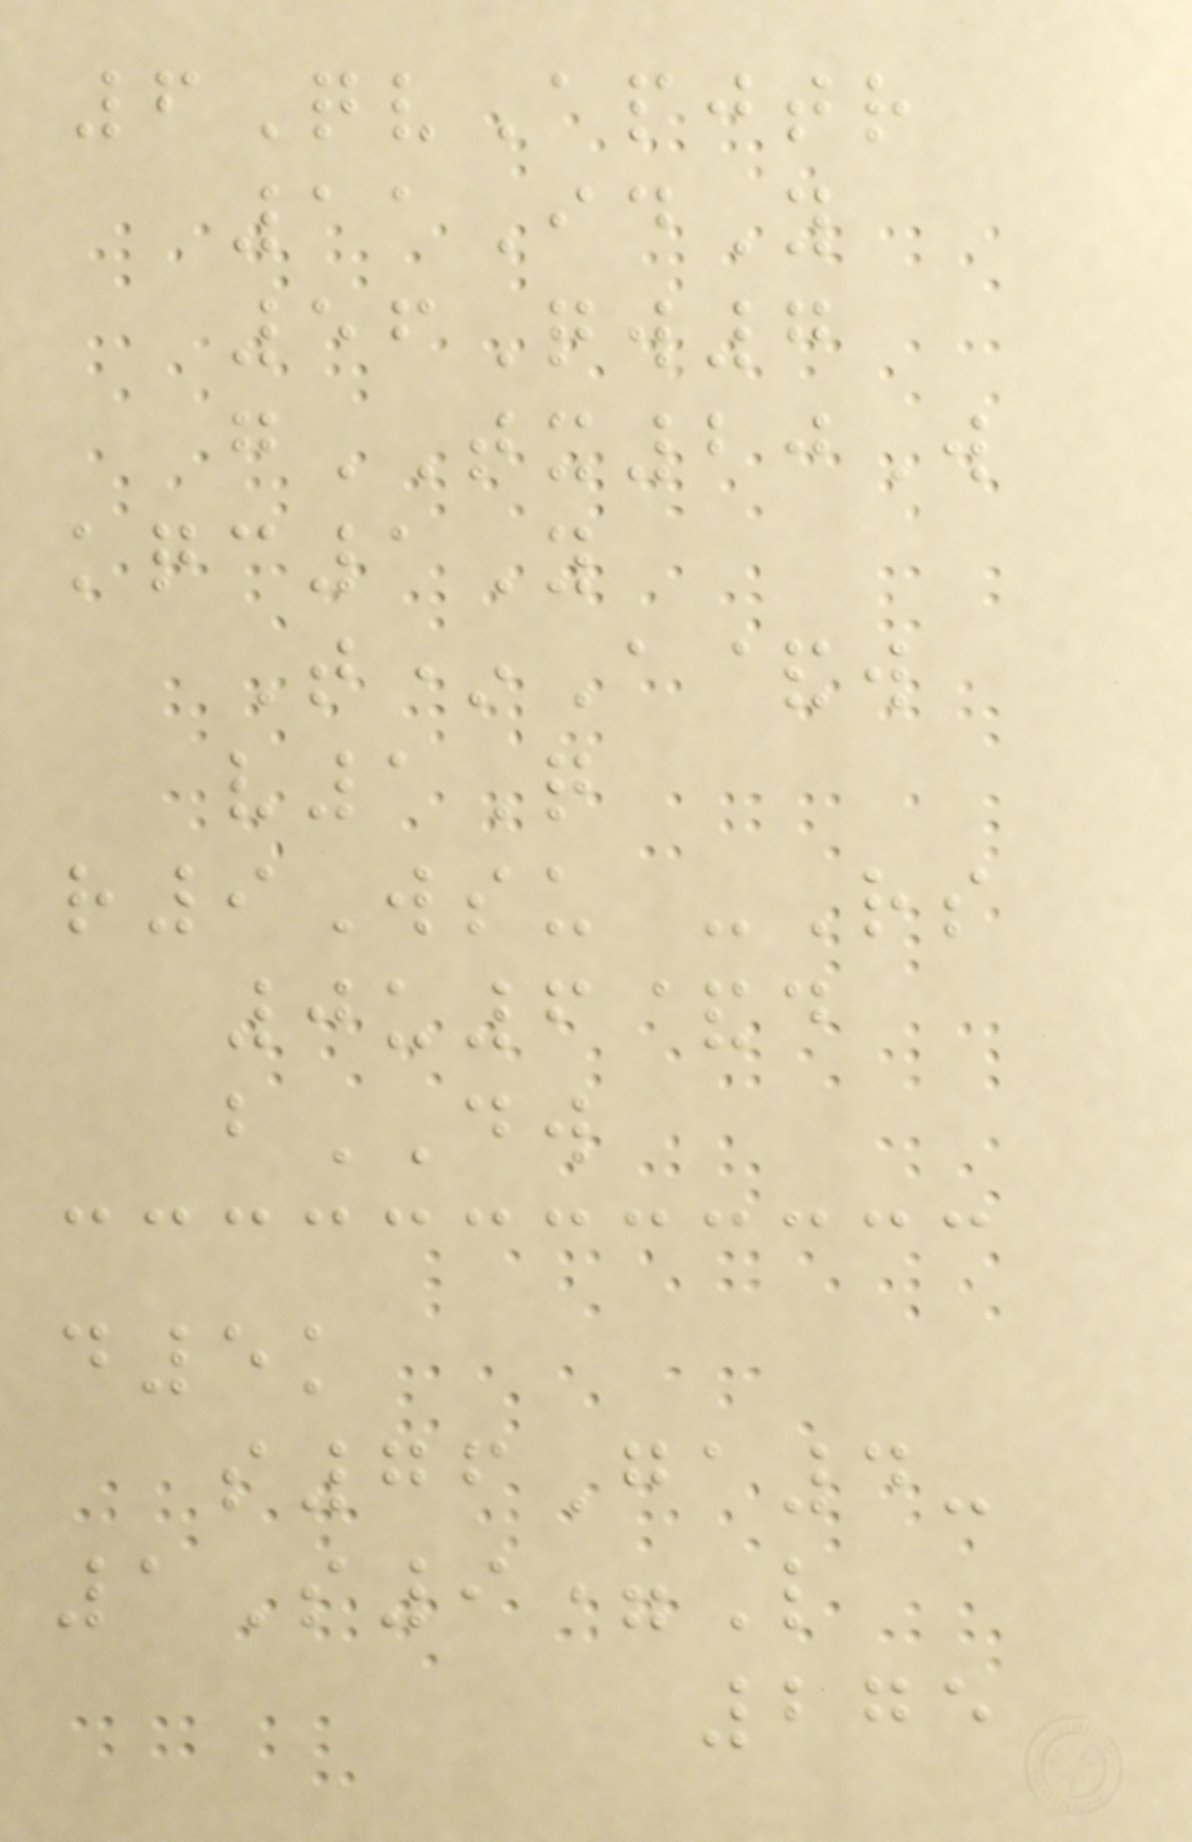6QvApjtr
11IdY
56Qw7
gTX20W
kqc1Y
T*A&w
v1Q
r9Wsu -Rs
0u6&d
bDW
d5k
s76Ga4-
1S9=L
275
